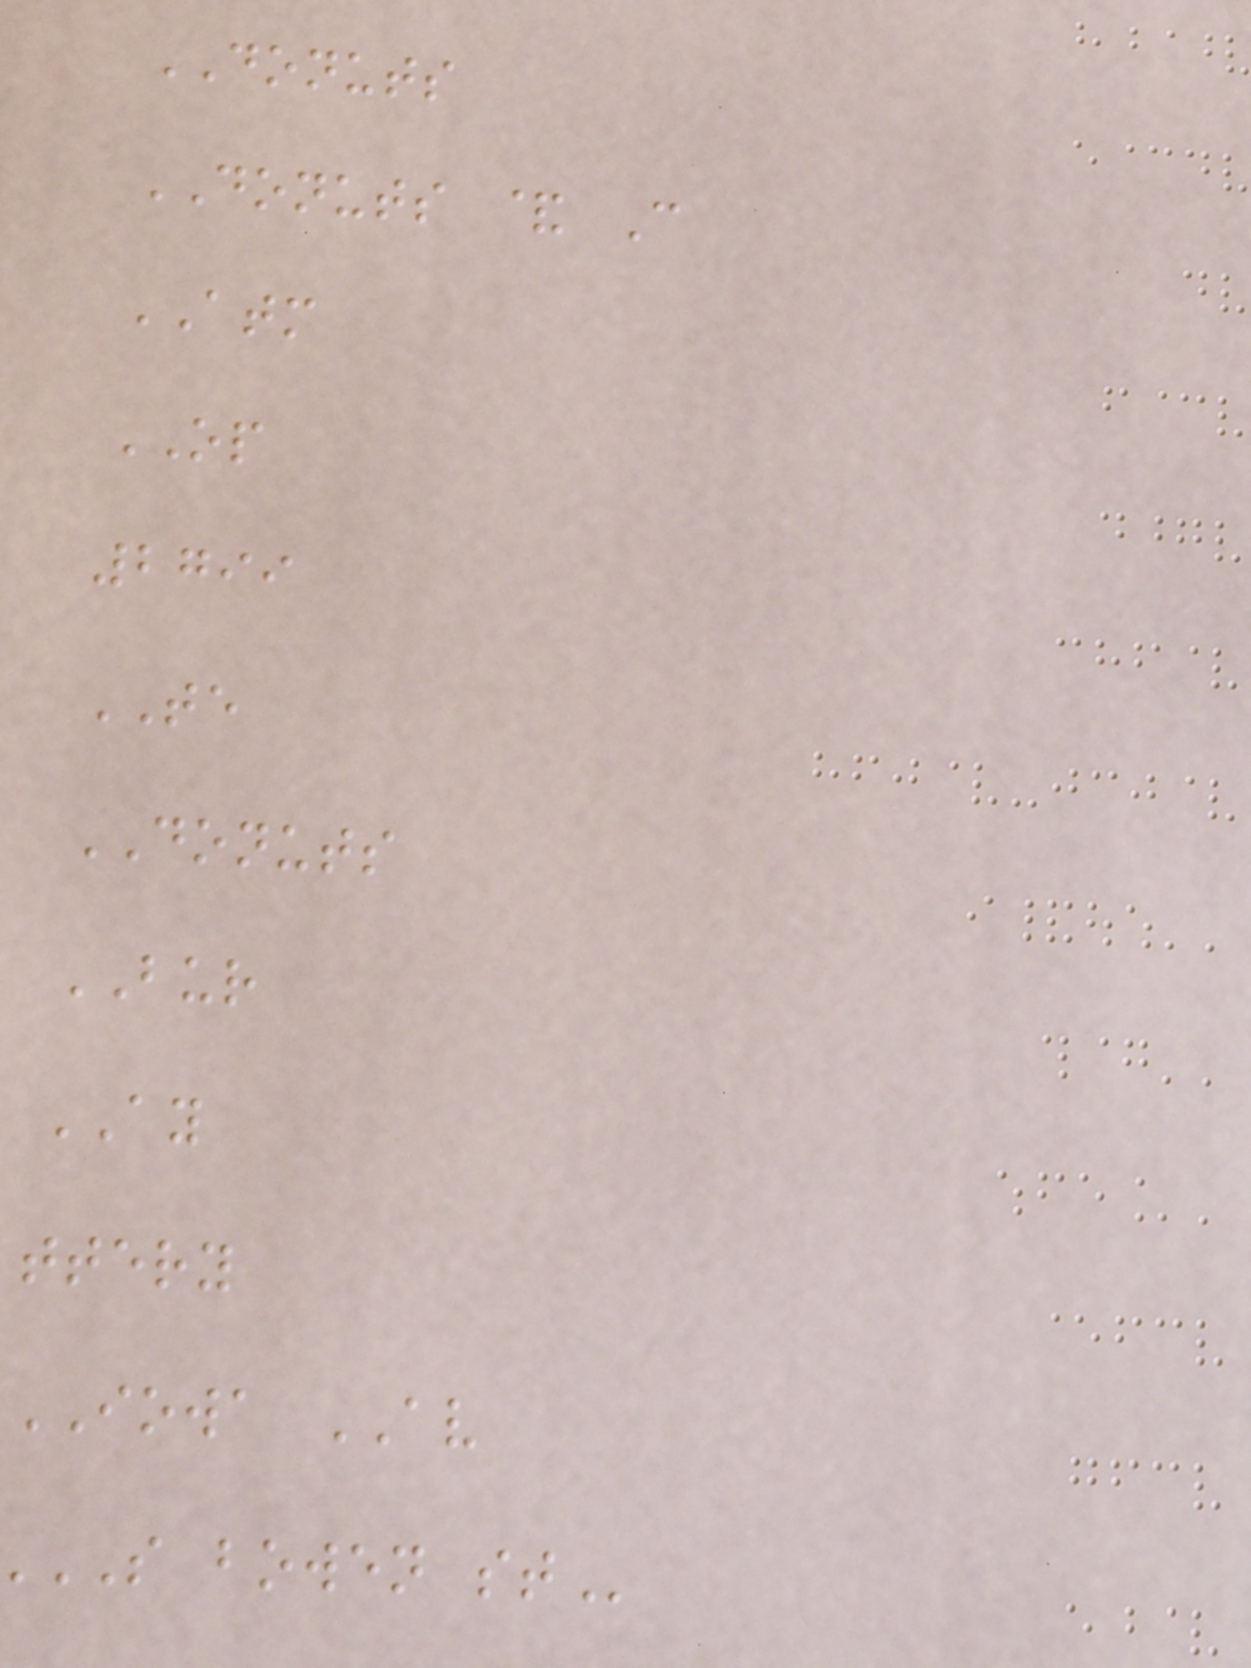DONUTS
DONUTS & C
ATM
OP
2799
TE
DONUTS
BUR
AY
ttery
IOWA AV
S bowen
